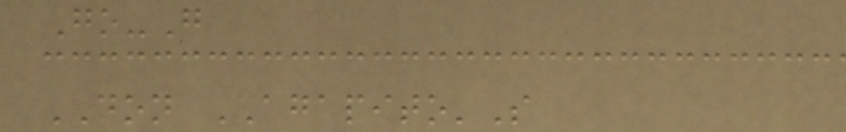Go-G
DON AGAPITO'S
